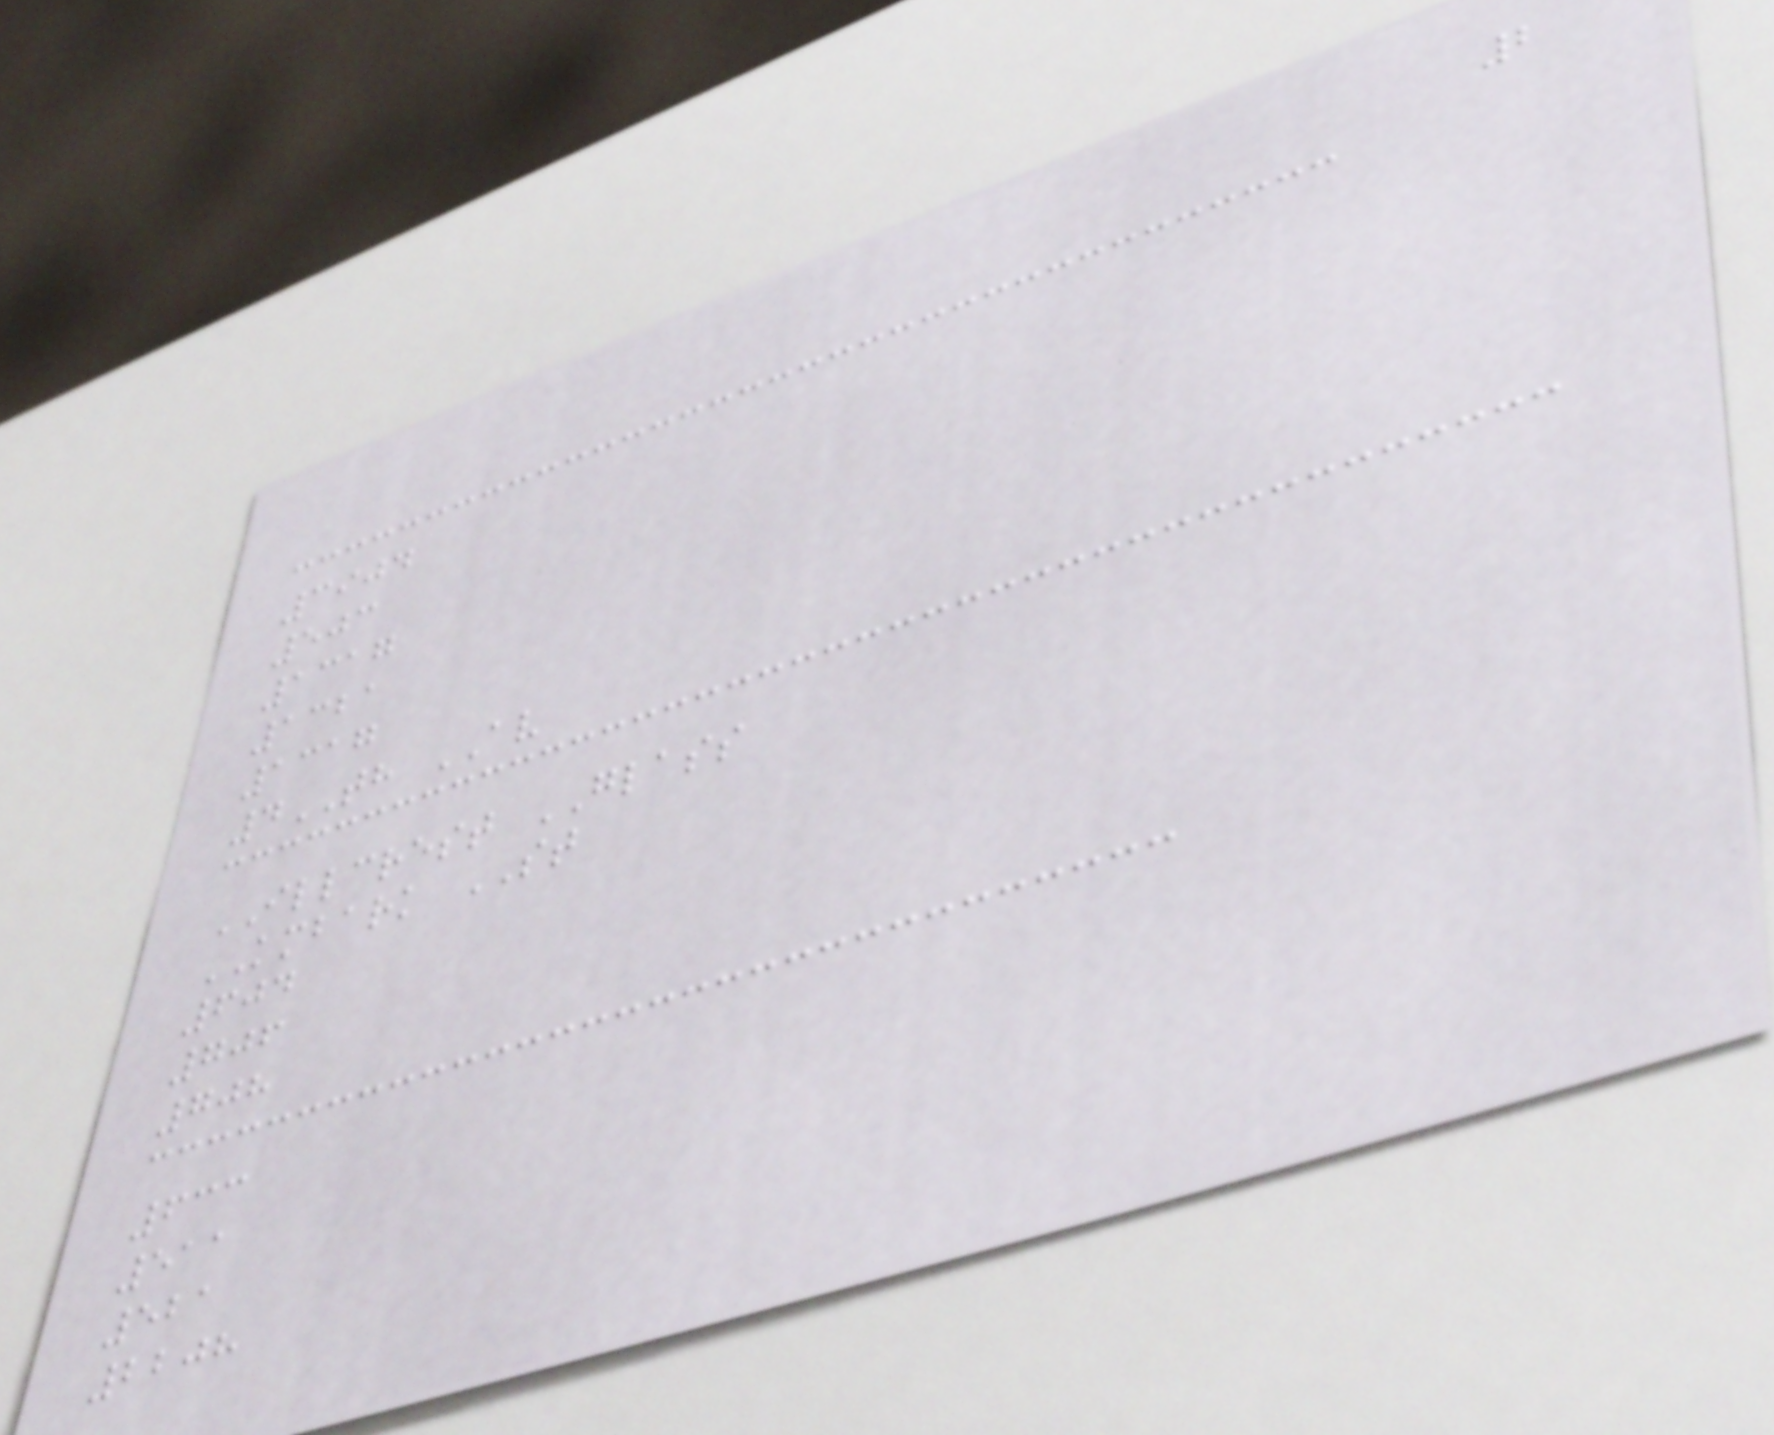2
3904
503
1317
1321
1317
4TH AV
ILLCREST GLASS
KMBARK ST
604
706
708
633
511
521
2208
